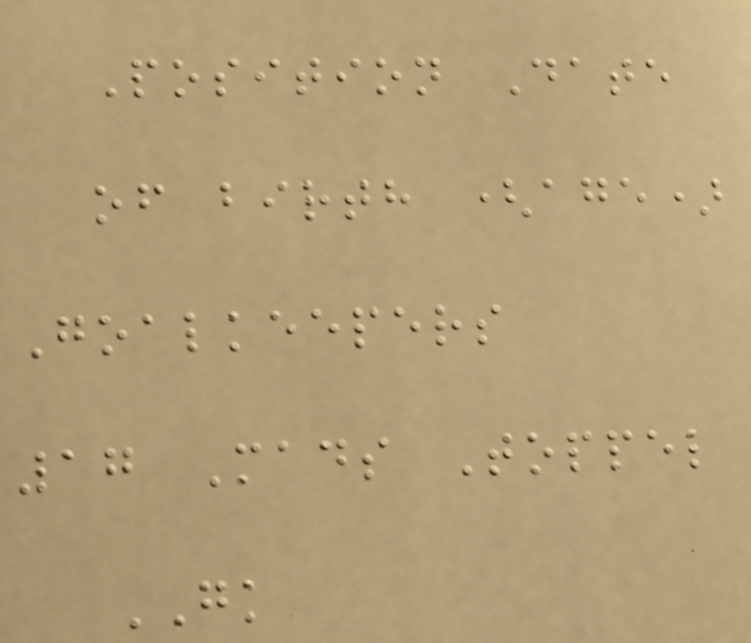Position Date
of birth (age)
Goalkeepers
17 Mads Toppel
GK
